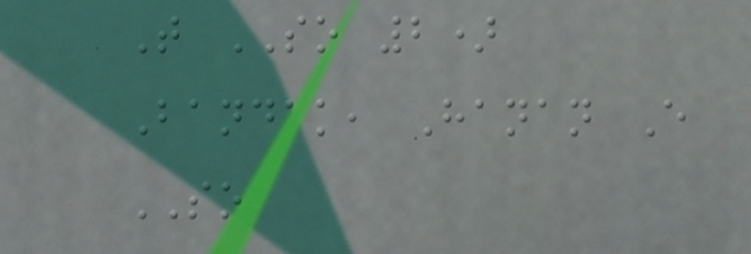T SO 2)
Bandak, Hanan E
SO
